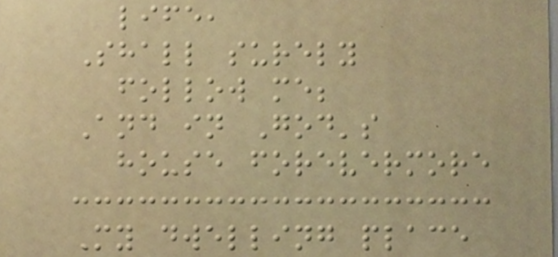life,
Shall surely
follow me;
And in God's
house forevermore
My dwelling place
